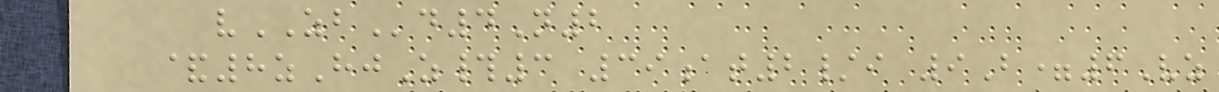vZBd4N2
&8zHjZ#3 39at2/i 9B=6Vz
